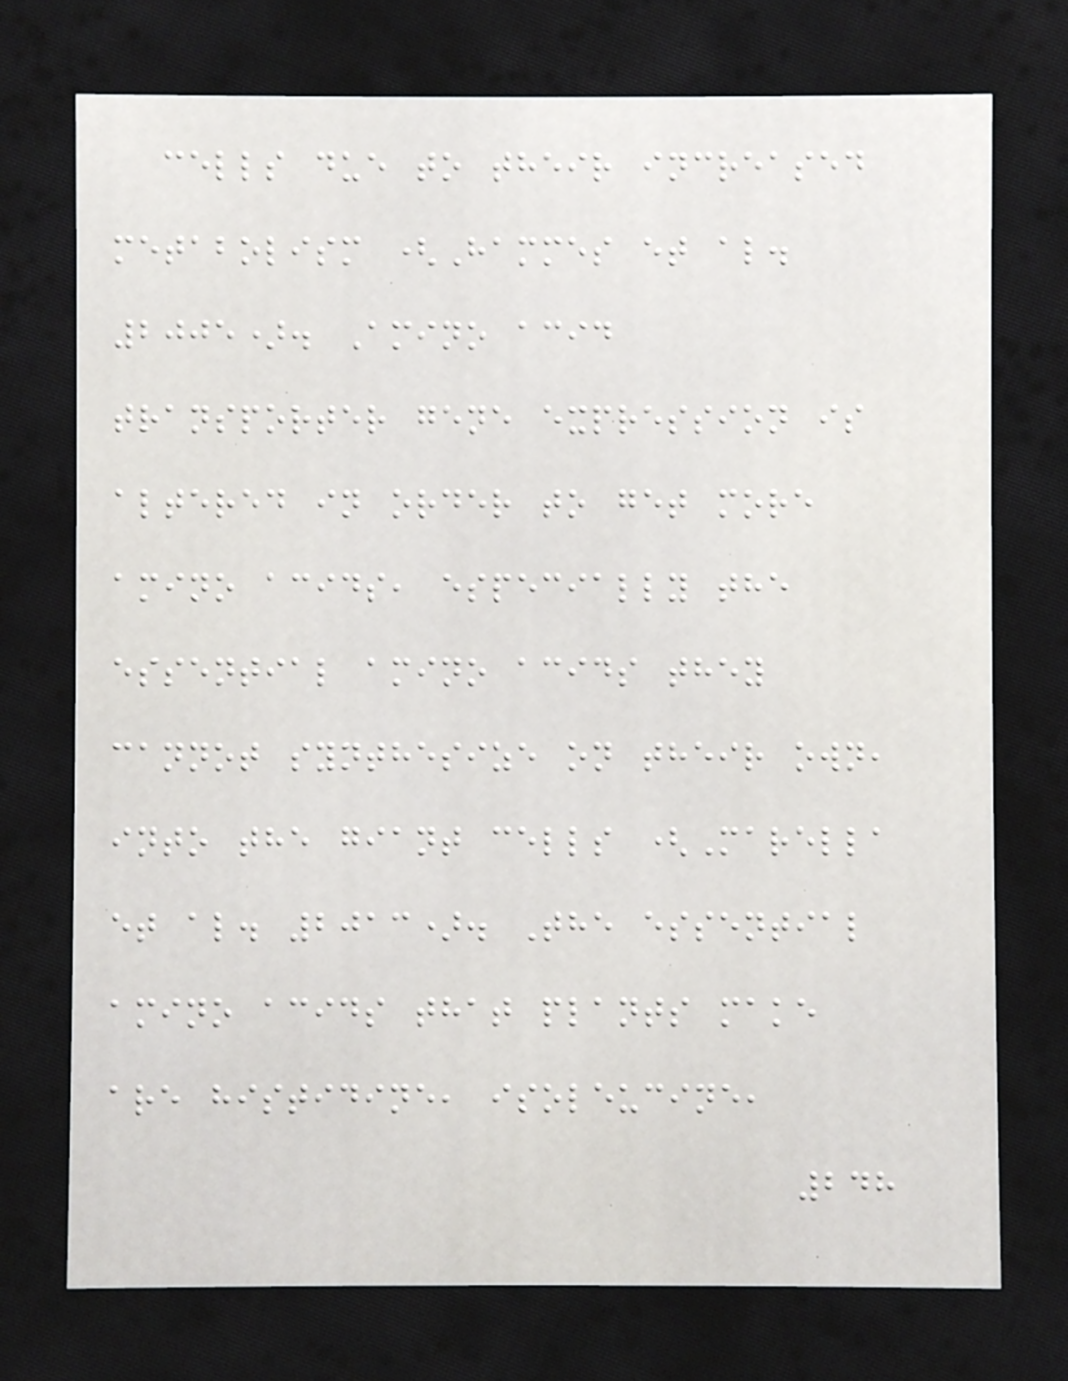cells due to their increased
metabolism (Hammes et al.
2005). Amino acid
transporter gene expression is
altered in order to get more
amino acids, especially the
essential amino acids they
cannot synthesize on their own,
into the giant cells (Marella
et al. 2013). The essential
amino acids that plants make
are histidine, isoleucine,
248
